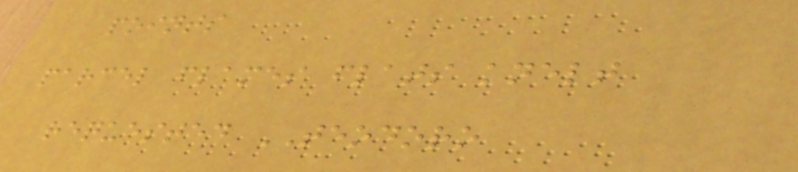points
parcel flames flats knelt
requested TEODORO
